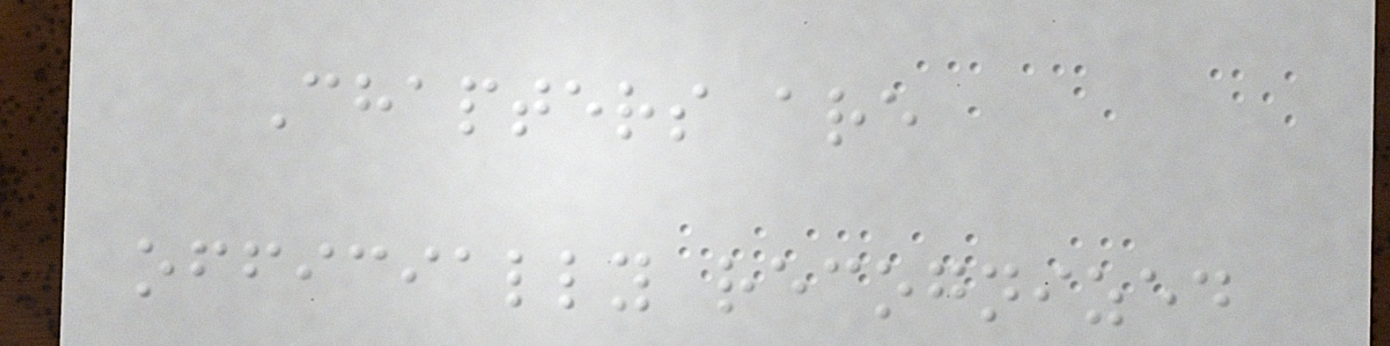Chapters are
officially recognized
